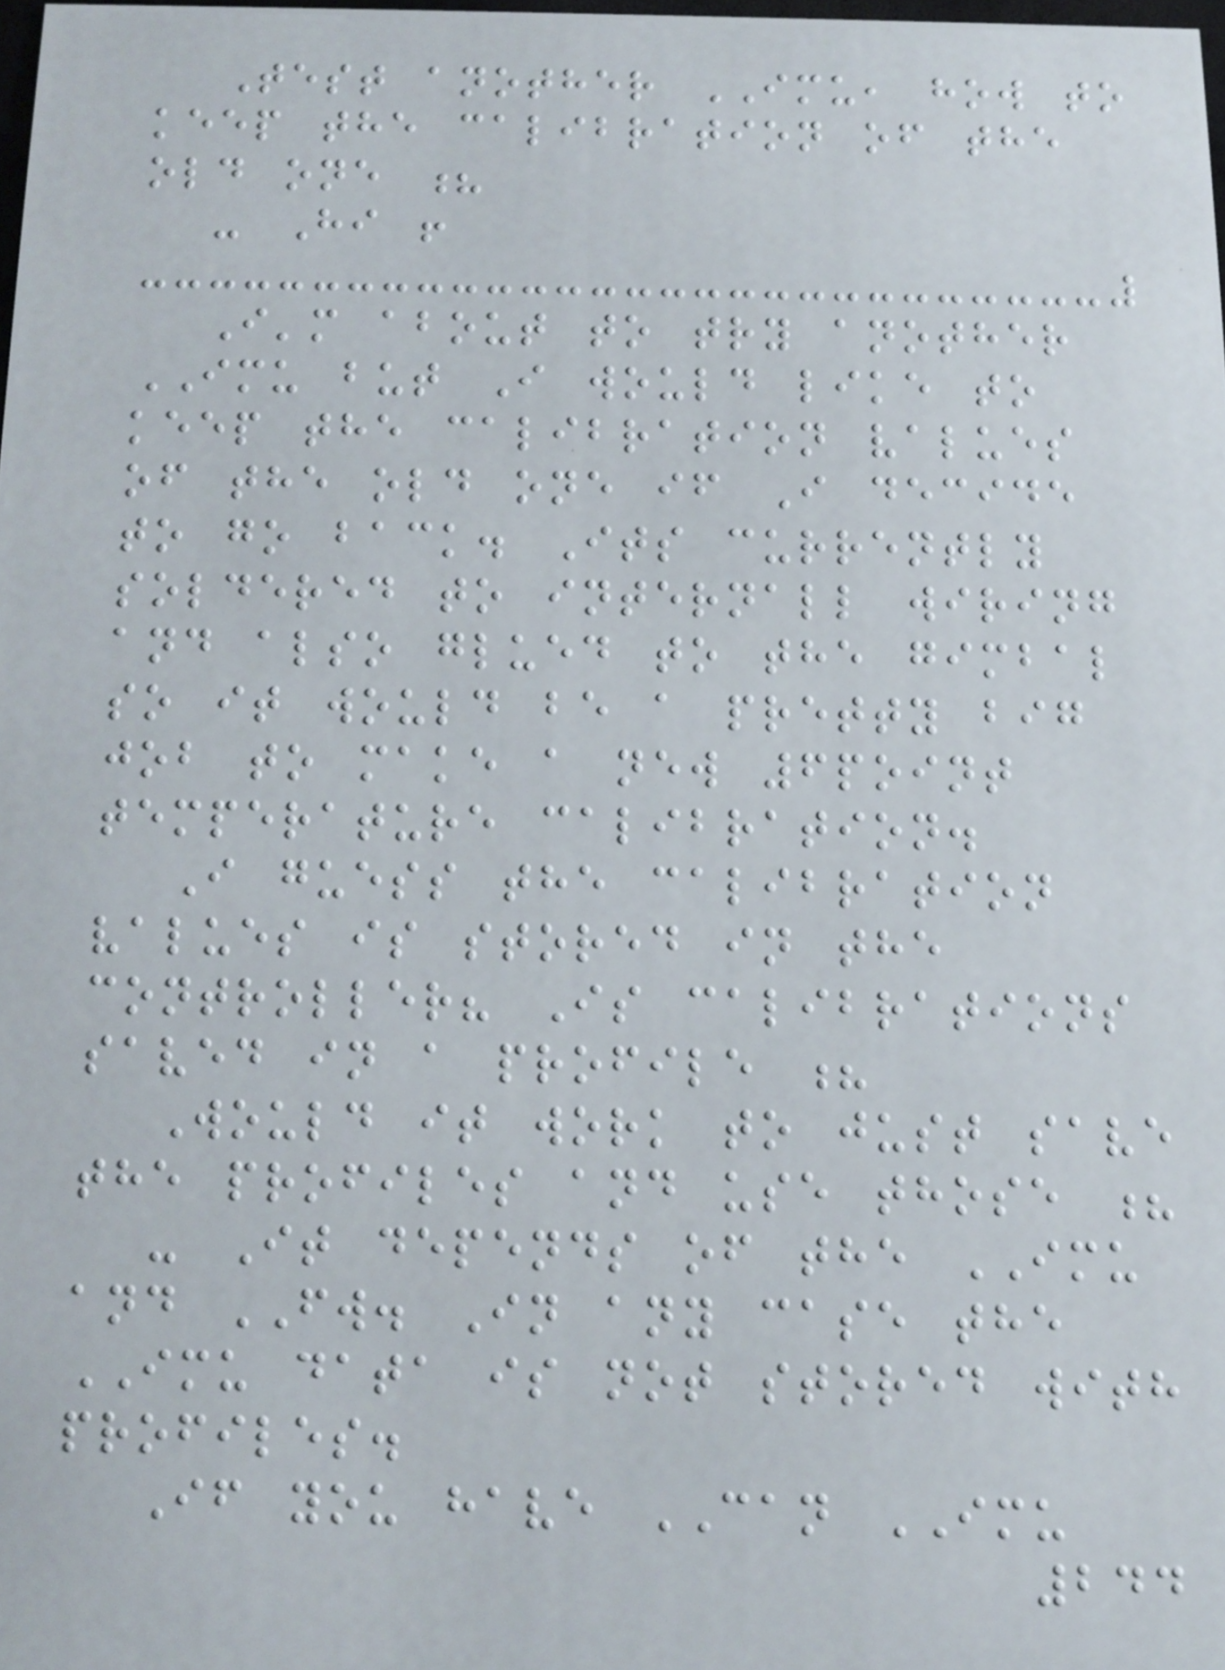Test another IMU, how to
keep the calibration of the
old one ?
- Hi !
I'm about to try another
IMU but I would like to
keep the calibration values
of the old one if I decide
to go back. Its currently
soldered to internall wiring
and also glued to the gimbal
so it would be a pretty big
job to make a new 6point
temperature calibration.
I guess the calibration
values is stored in the
controller? Is calibrations
saved in a profile ?
Would it work to just save
the profiles and use those ?
- It depends of the IMU
and FW. In any case the
IMU data is not stored with
profiles.
If you have CAN IMU
244
